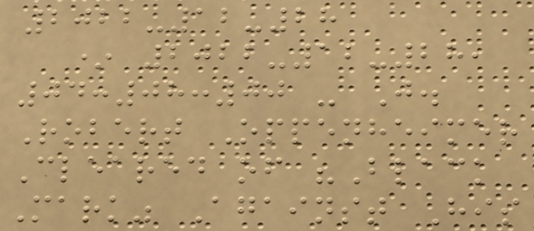2022-12-28
* 2022-12-28,
04:08:00 - J.
Robert Oppenheimer
Cleared of "Black
Mark" Against His
